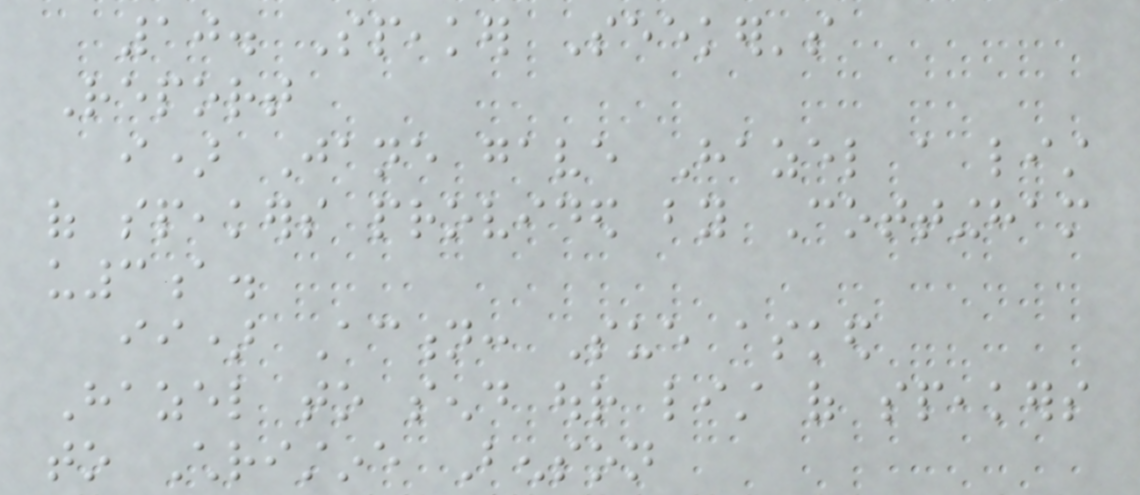10. Speaker Seeker's
Report
i) Jane gave Hazel a list
of speakers provided by Cottingham
u3a.
ii) Action: Sue asked
Hazel to send our list of speakers
to Christine Benson
